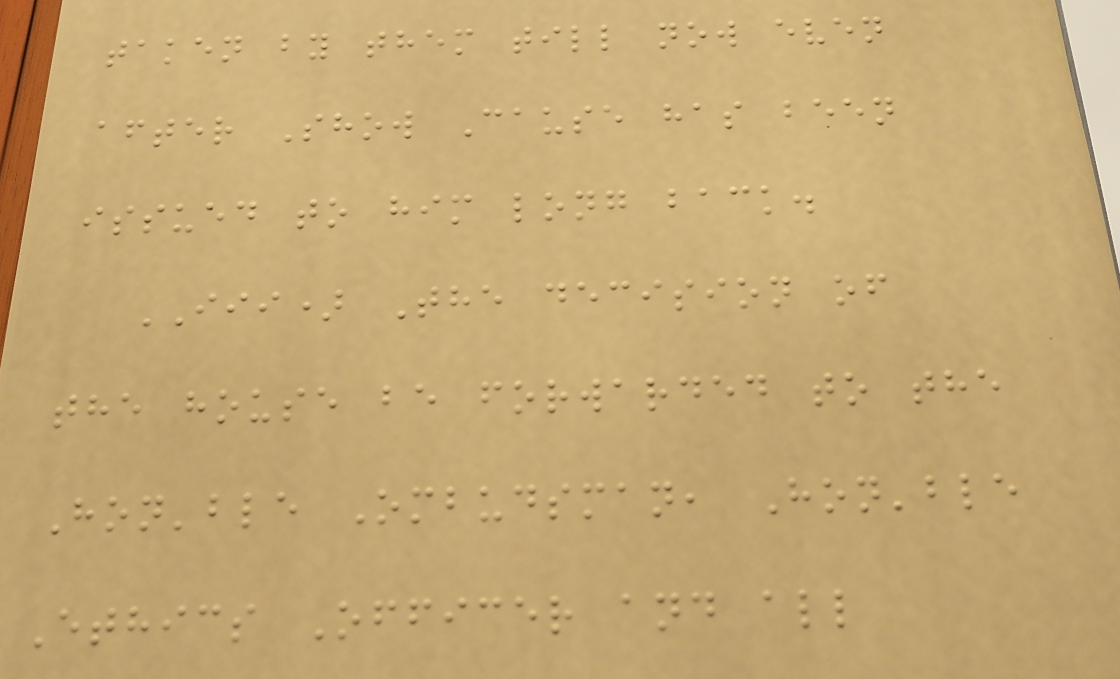taken by them till now even
after Show Cause has been
issued to him long back.
III) The decision of
the house be forwarded to the
Hon'ble Ombudsman, Hon'ble
Ethics Officer and all
